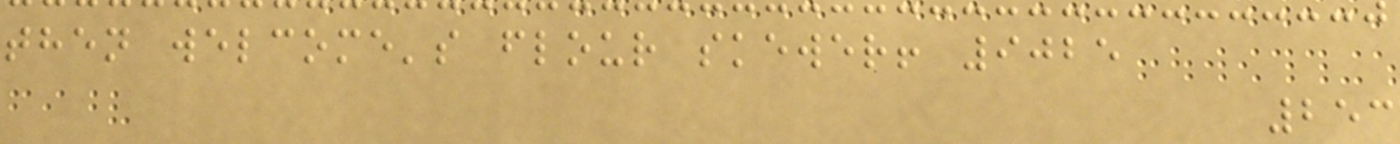then welcome's flour skewer! 9025
253
